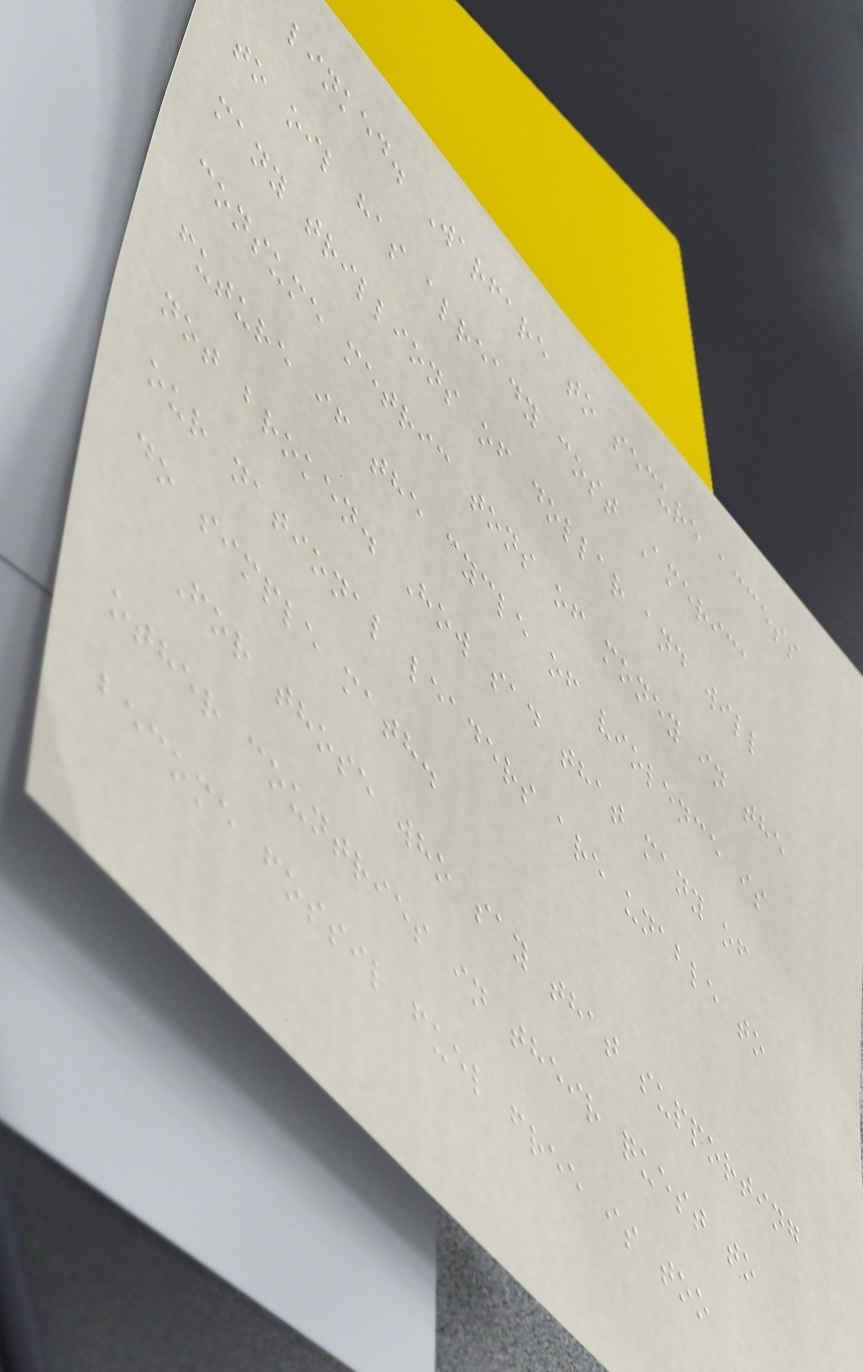linked. Warfare to secure access
to oil has already cost America
many trillions of dollar and will
consume metric tons of money in the
future if the cycle of violence is
not broken. How sad that many of
our national leaders are unable to
do simple math.
For those who say that supporting
other countries in their quest to
become fossil fuel free is too
